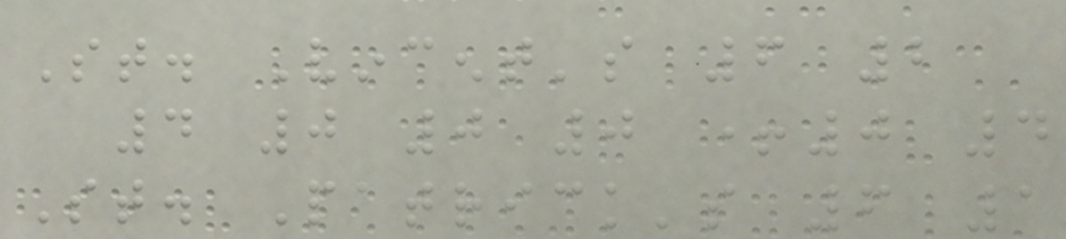St. Vincent's 6 2
4 0 0 0 +0 4
St. Patrick's 6 1
